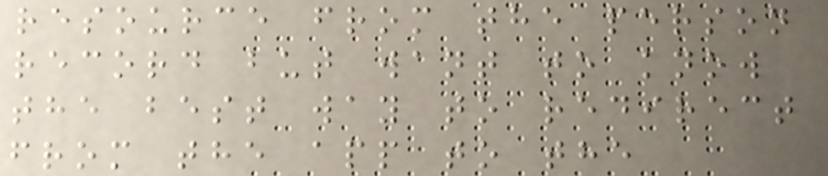resource from the person
record but want to know
the best way to redirect
from the app to the
